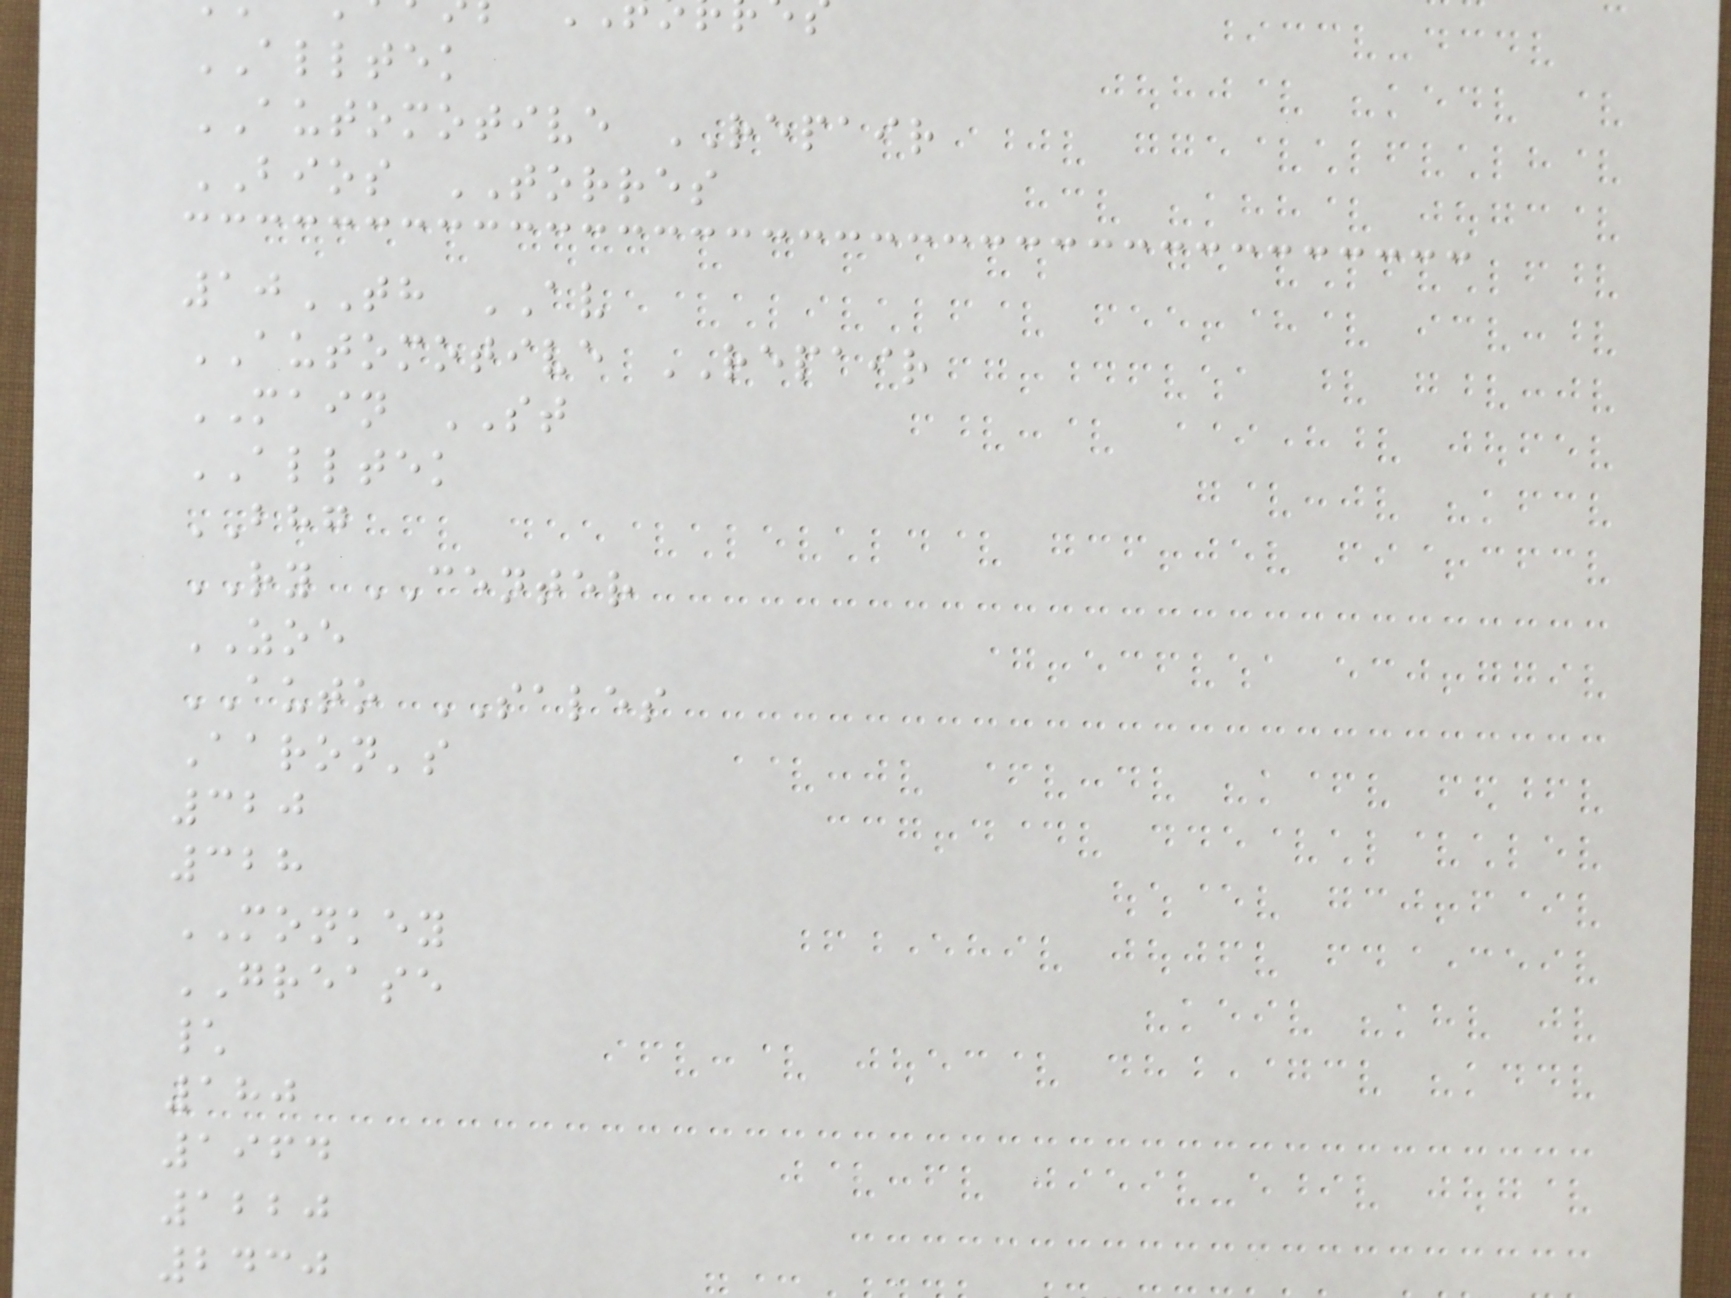ALLTEK
AUTOMOTIVE REPAIR
BIOS TORRES
10TH AV
AUTOMOTIVE REPAIR
MAIN ST
ALLTEK
BHG
RY CENTER
ZOE
AUTO SALES
Aaron's
320
328
MONKEY
GREASE
\
180
1964
1220
2430
